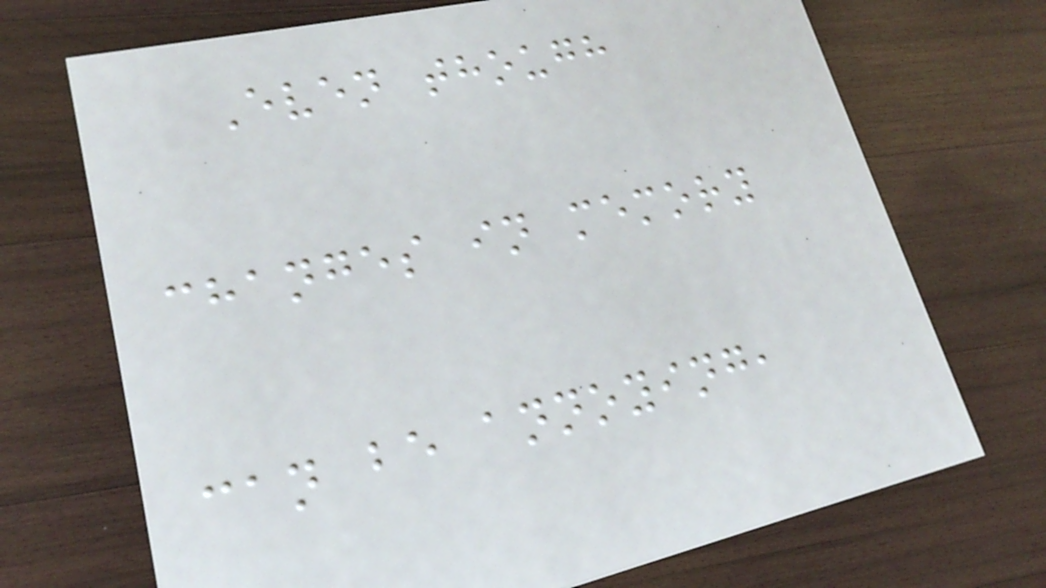Even though
changes in memory
can be annoying,
